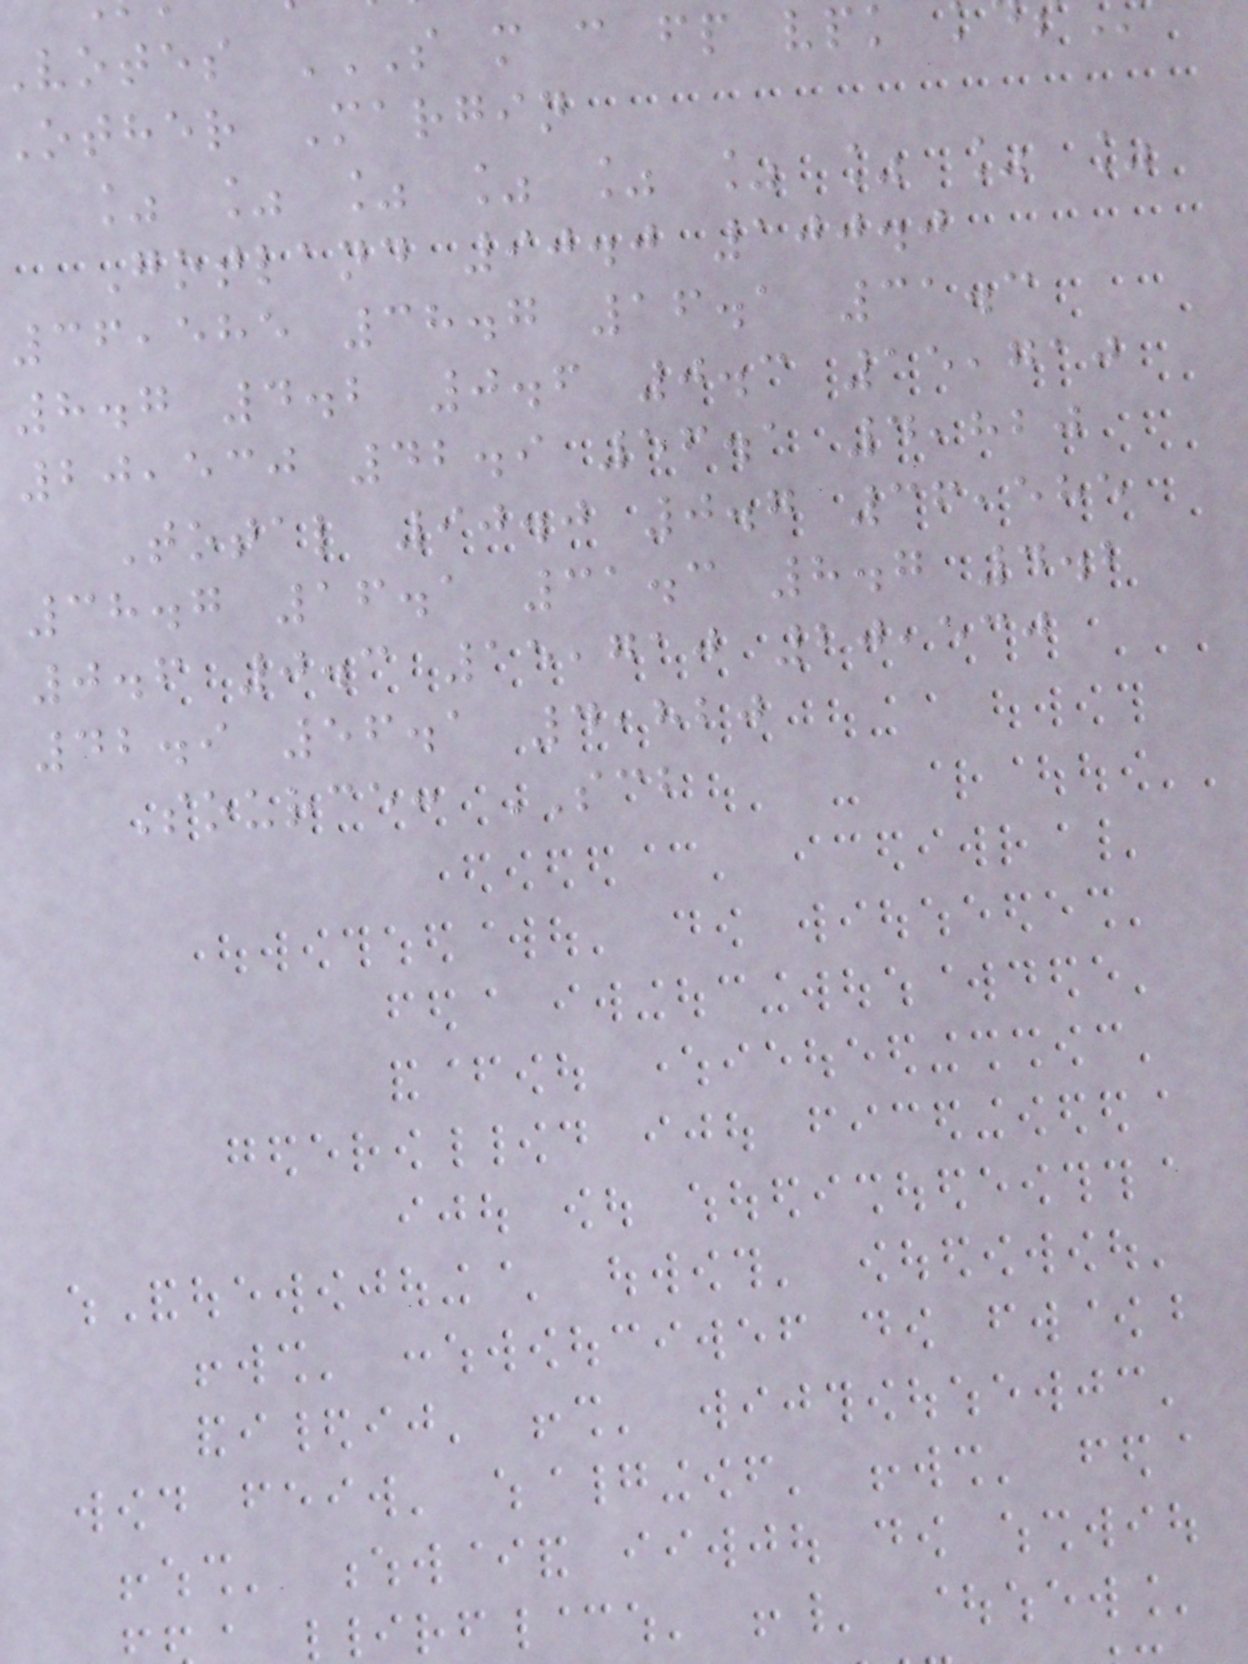other Margin
% % % % % % % % %
Gotland 90.0 100.0
36,585 38.7 16.1 31.3
8.7 4.2 0.6 0.3 15,710
20,530 42.9 56.1 4,820
Total 90.0 0.7 36,585
38.7 16.1 31.3 8.7 4.2
0.6 0.3 15,710 20,530
42.9 56.1 4,820
Source: SCB
